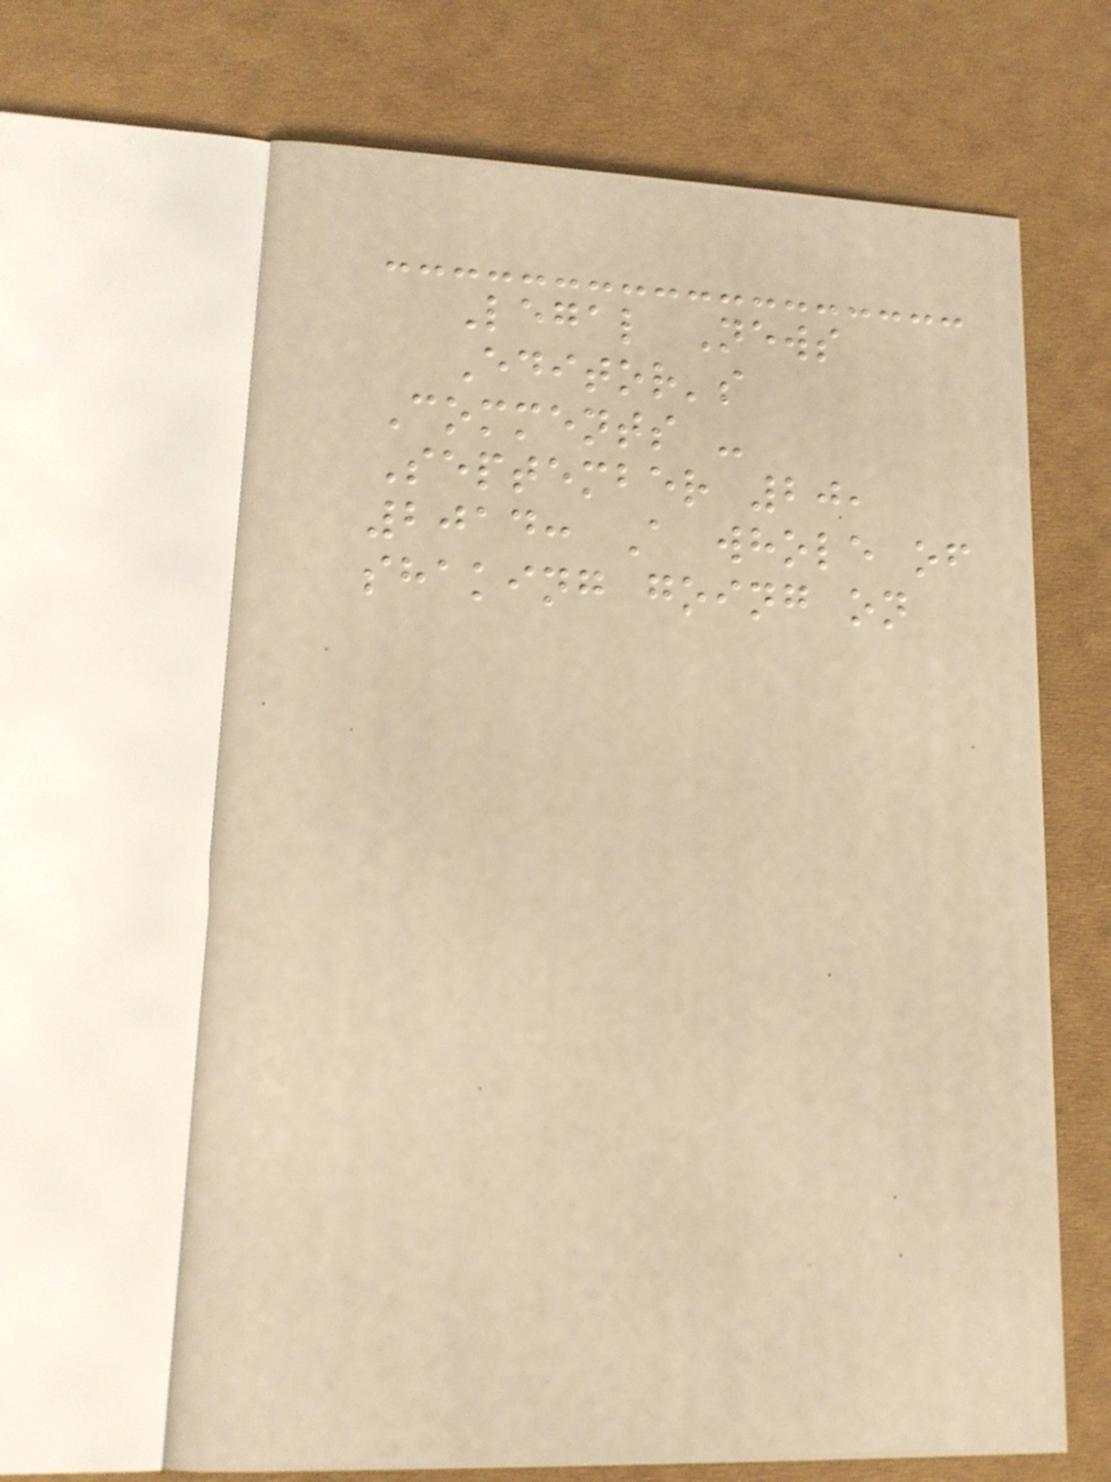Legal News
Editor's
Comments -
September 20,
2014: A whole of
shaking going on
